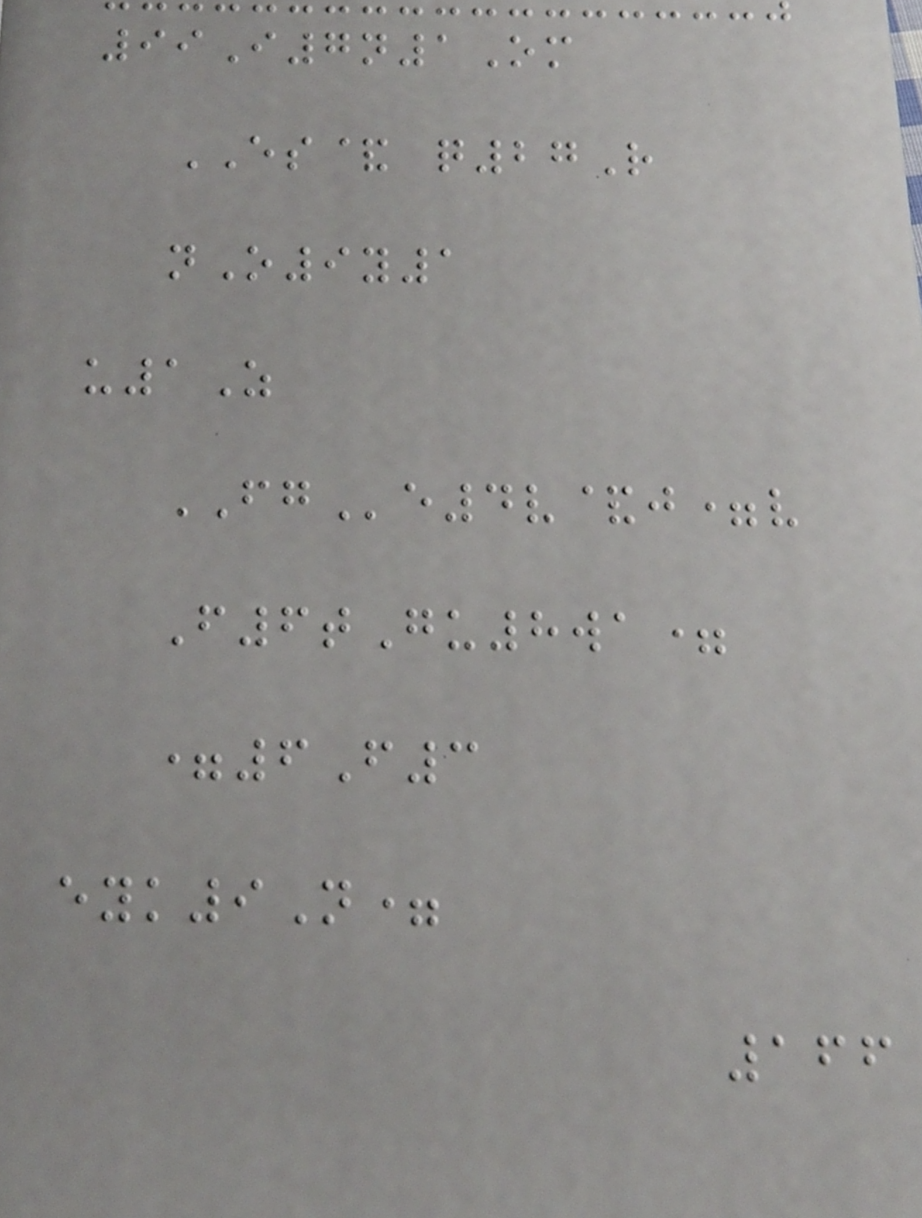99I7n1Om
ES& q27R
nO9y1
u1Z
FGe4v&j=v
F6tGu8wa=
=6F3
eyk9N=
166
